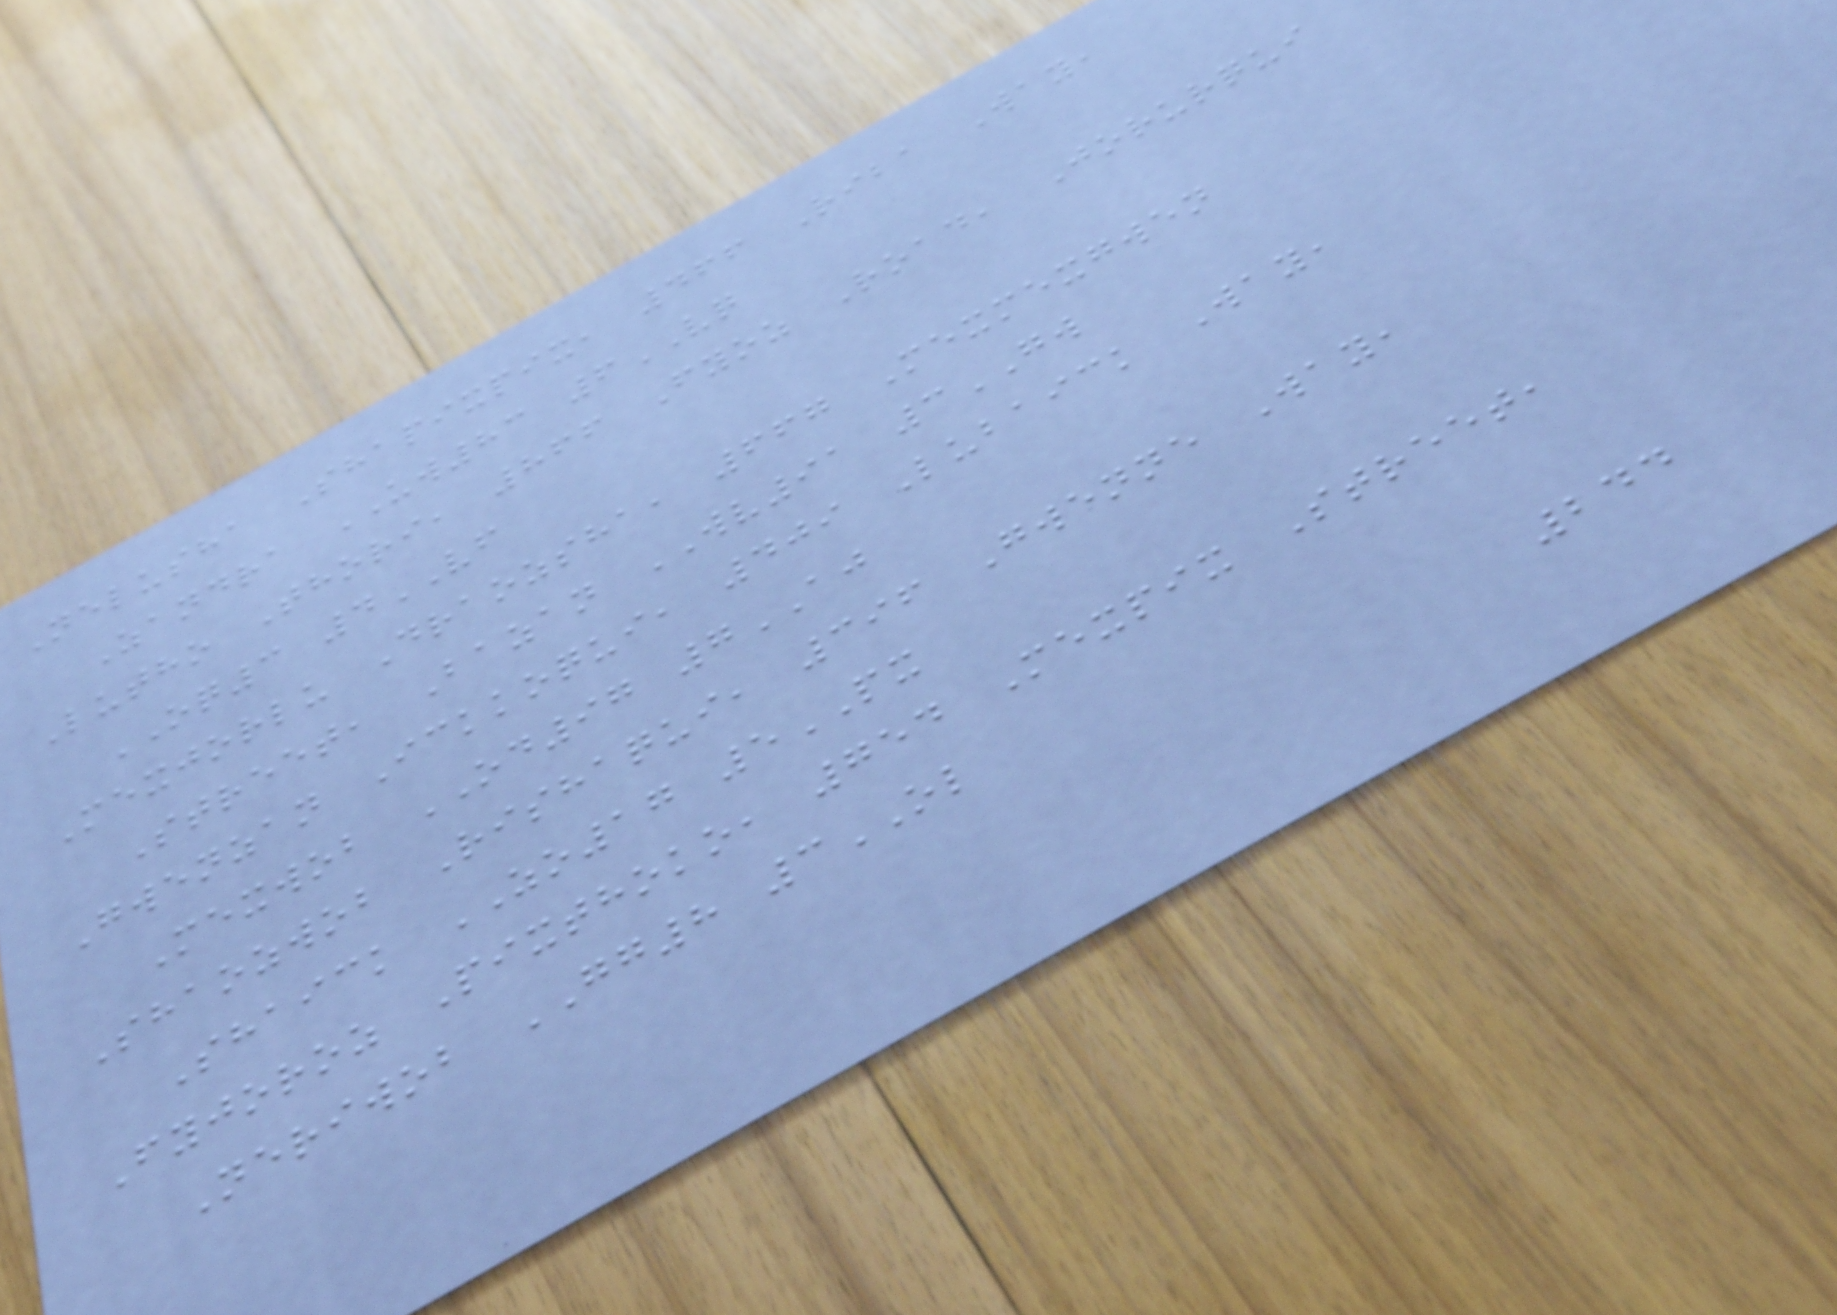Nelusha Shapixpix, 466 Riba Way,
Zandra UW83 6VQ
Lutho Thori, 866 Fyoz Road, Jorurqui
OQ3 4VF
Mexjorlu Draozsha, 667 Mexmexgwen
Street, Bazan WV91 3GW
Gwenzan Ickkoqui, 409 Lubaick Way,
Mexwob OD97 7AJ
Shaozwob Rishaqui, 396 Gwenne Way,
Shaick ZO17 5PX
Fyjoroz Pixthoko, 754 Mexpix Street,
Neriwob GG8 3OL
244
